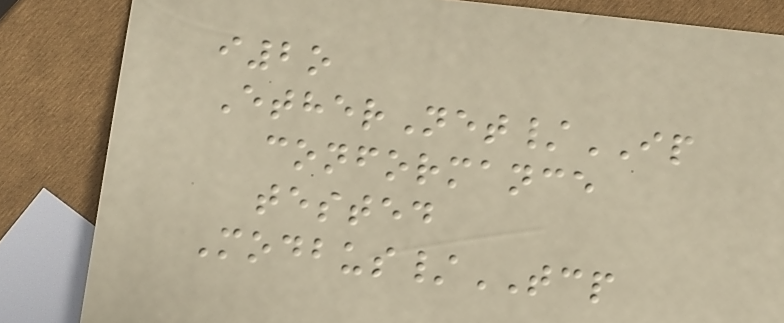i2o
EtherNet/IP
conformance
tested
Modbus/TCP
